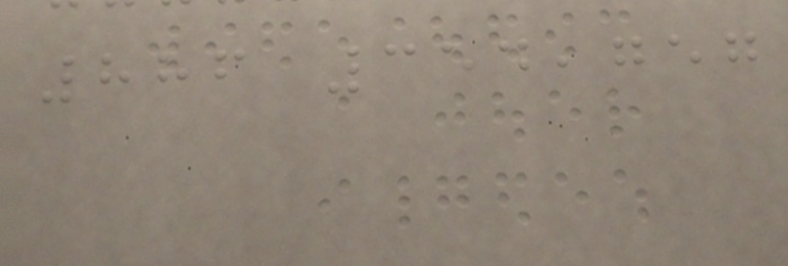886 354,757
